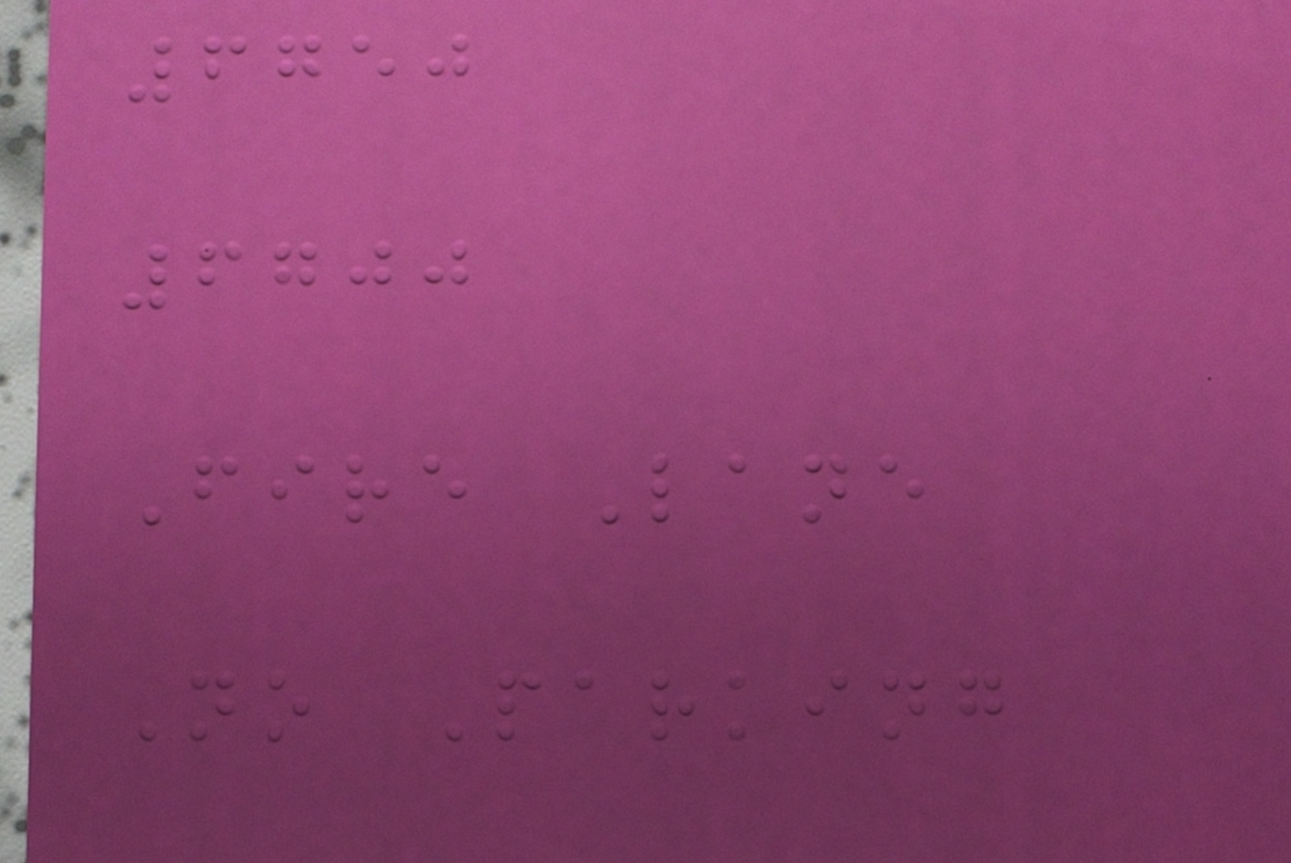6750
6700
Fire Lane
No Parking
